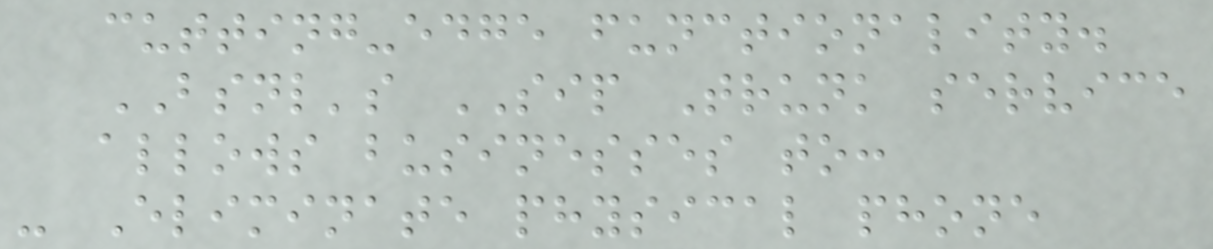cutting-edge functionality.
BSNL's SIP Trunk service
allows businesses to:
- Eliminate physical phone
